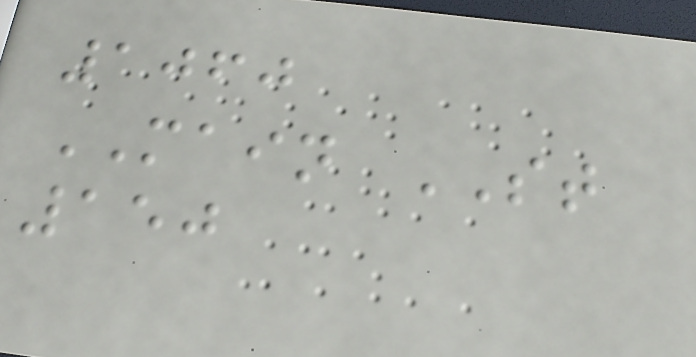1060
MAIN ST
150
